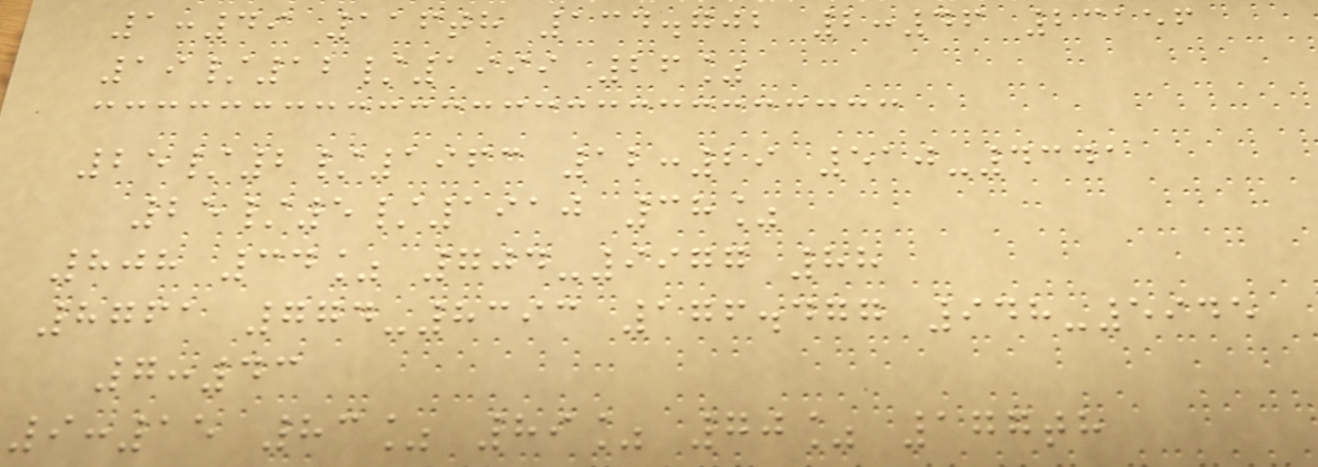1:49 116th 134.702 2:46 23156
19/12/1999 26%
25/2/1963 12:29 510-4341
25/5/1910 38%
808 34% 704-9977 88
8761 774-8393 176.477 948-5945
7:43
9:15 83% 89% 70% 177th
